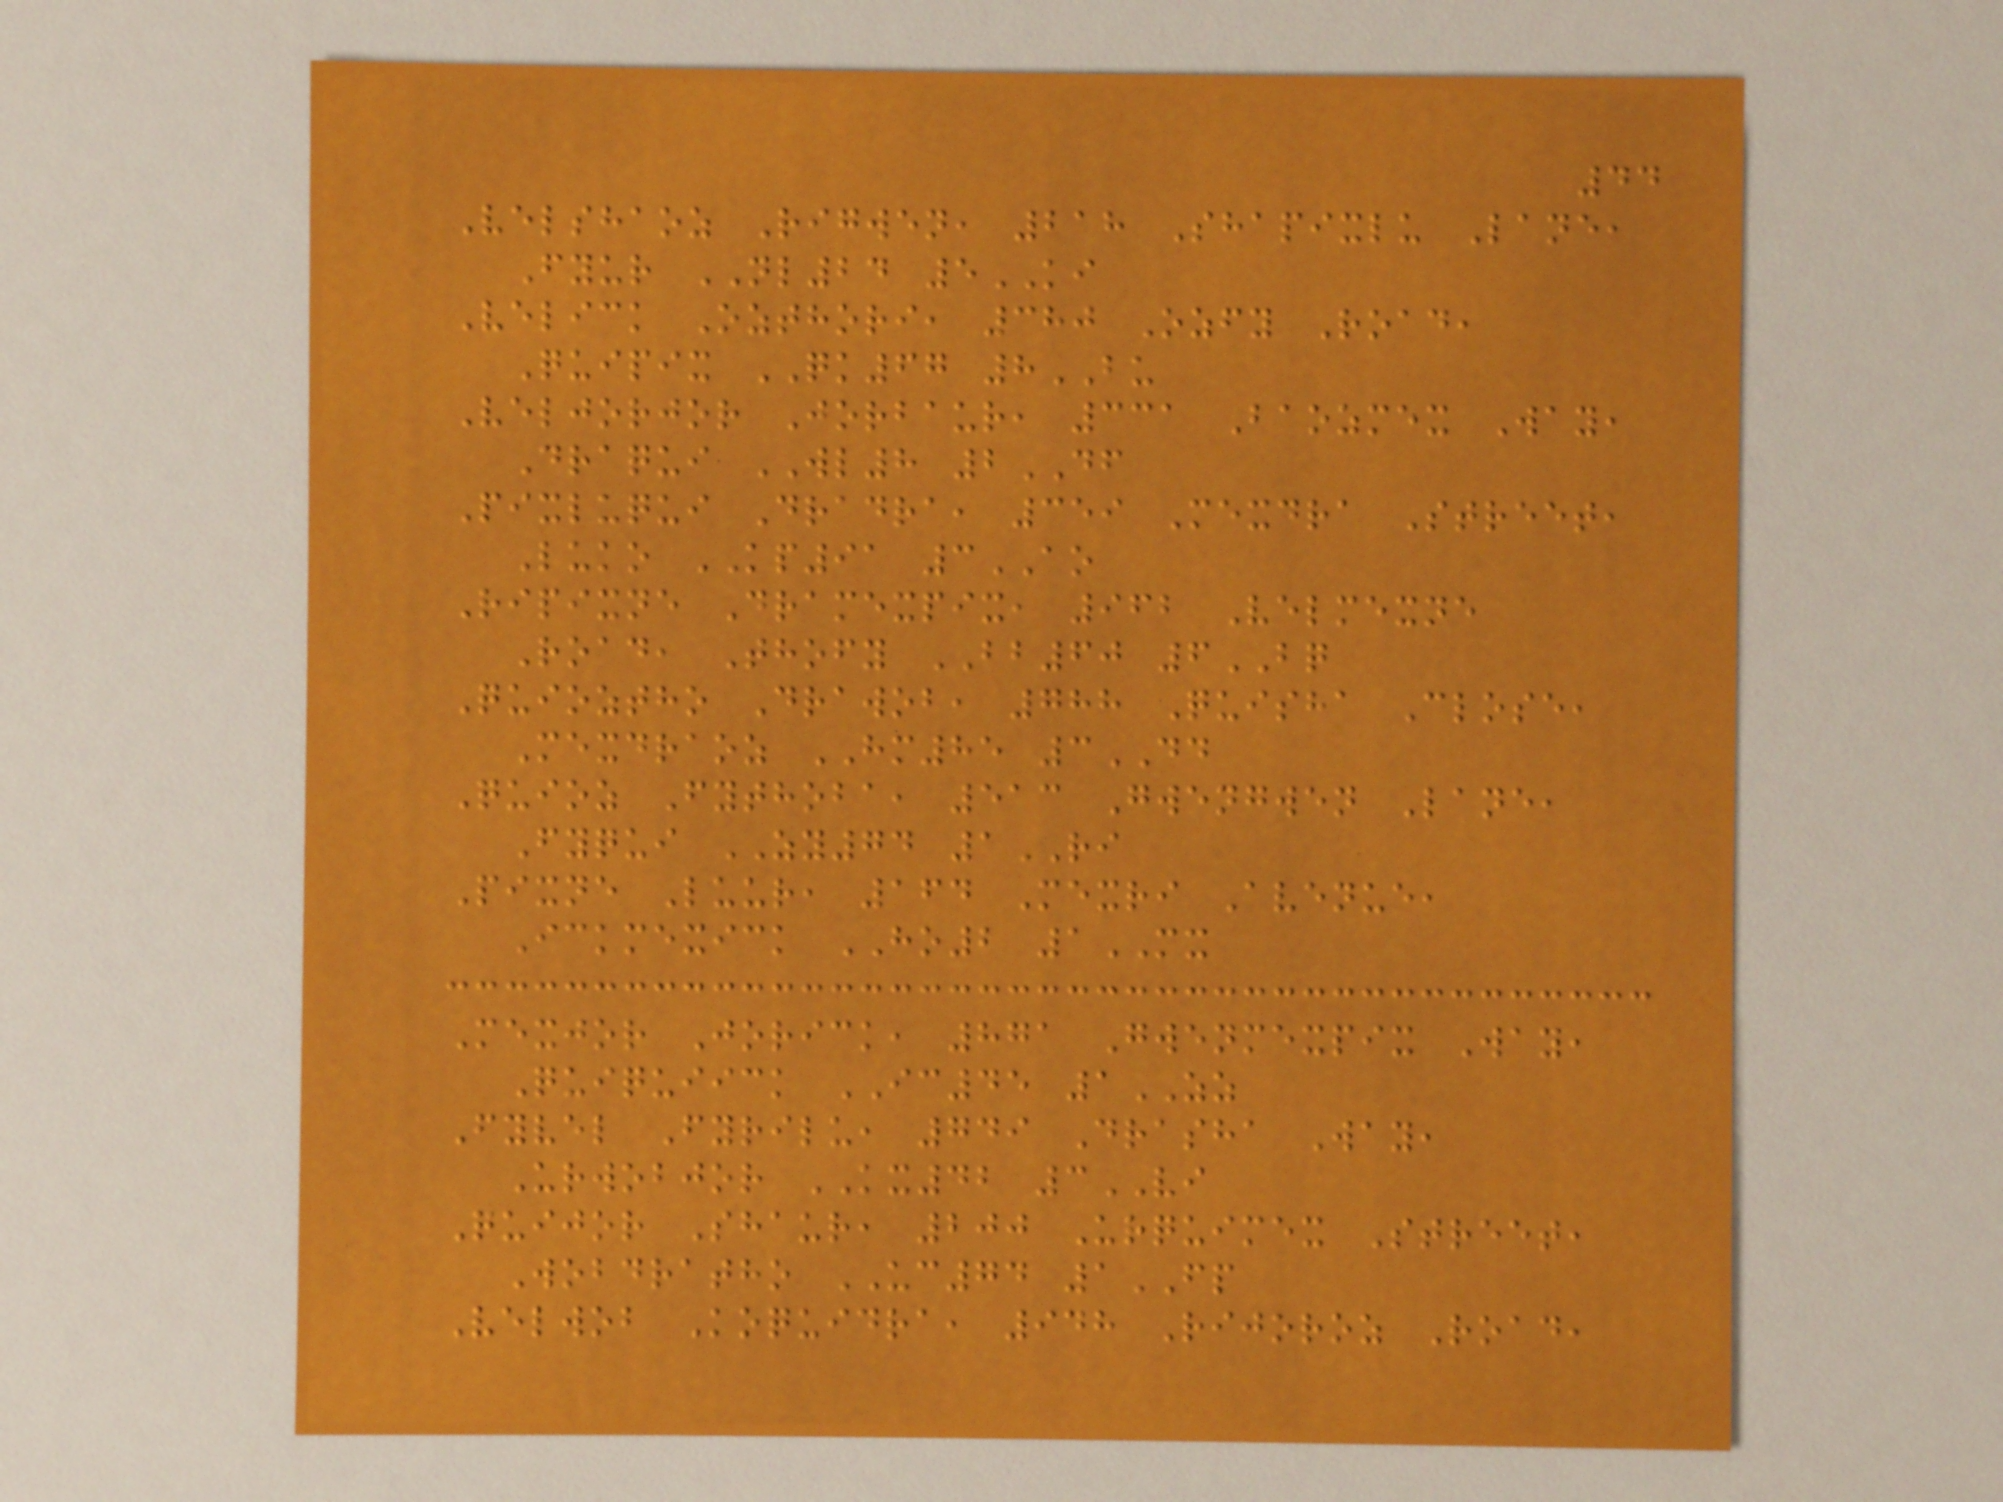44
Velshaoz Rigwen, 218 Shapixlu Lane,
Fyur NL24 5KI
Velick Ozthori, 380 Ozfy Road,
Quipix QK67 8BU
Veljorjor Jorbaur, 331 Baozmex Way,
Draqui WL8 2DF
Pixluqui Dradra, 359 Mexdra Street,
Luko KP91 3AO
Ripixne Dramexpix, 962 Velmexne
Road, Thofy BB60 6BQ
Quioztho Drawob, 788 Quisha Close,
Mexdraoz HM85 3DD
Quioz Fythoba, 513 Gwengwen Lane,
Fyqui ZY74 1RI
Pixne Luur, 164 Mexri Avenue,
Ickmexick HO2 1MX
Mexjor Jorick, 871 Gwenmexpix Way,
Quiquiick IC45 1ZZ
Fyvel Fyrilu, 749 Drasha Way,
Urwobjor KX42 3VI
Quijor Shaur, 200 Urquimex Street,
Wobdratho UC74 1FP
Velwob Koquidra, 948 Rijoroz Road,
